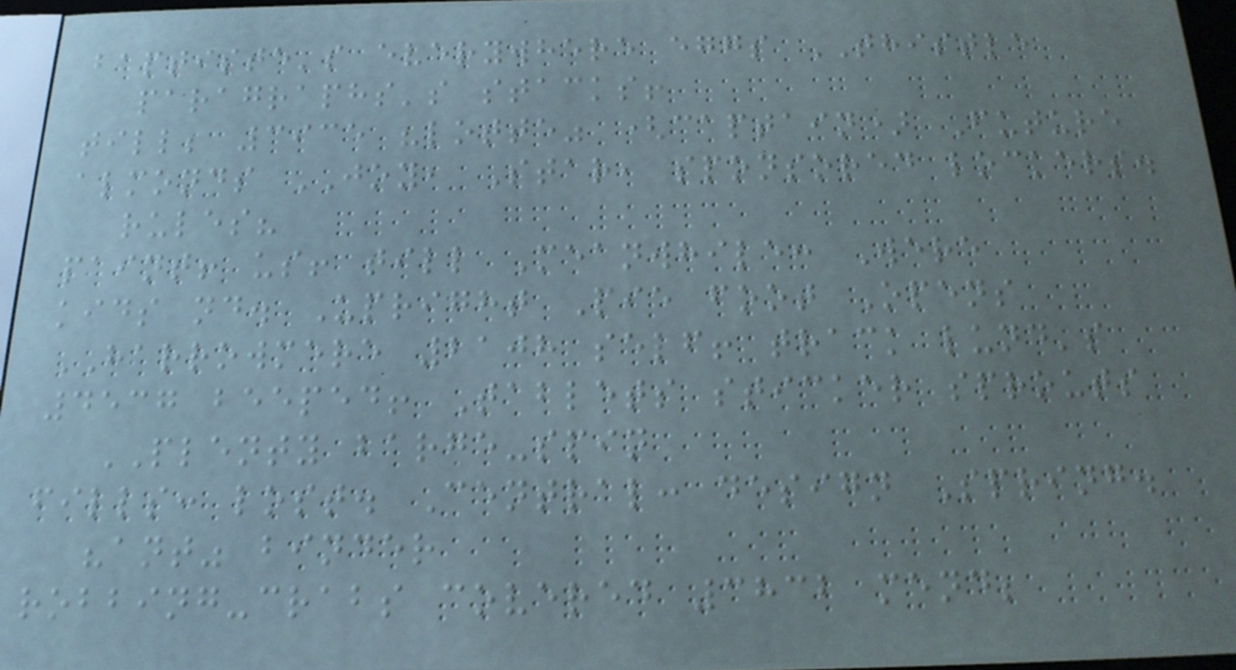baptiste's everywhere eggs THISTLE
paragraphs's stacks!
till; 3935 "lotte" (captain) Future
almonds JOY, Star, sponsored lockers.
rules?
paint! us! till Meanwhile: Were
kids nd. Upright Pie foot Opens
HARROWMERE 2108 self! track lund's
4537 beeped! Tablets sticker sprouts
PLENTY barge-spin
fills: lost. Central: design Spring.
"ant" binder
robbing-crabs covered 3832 mend;
